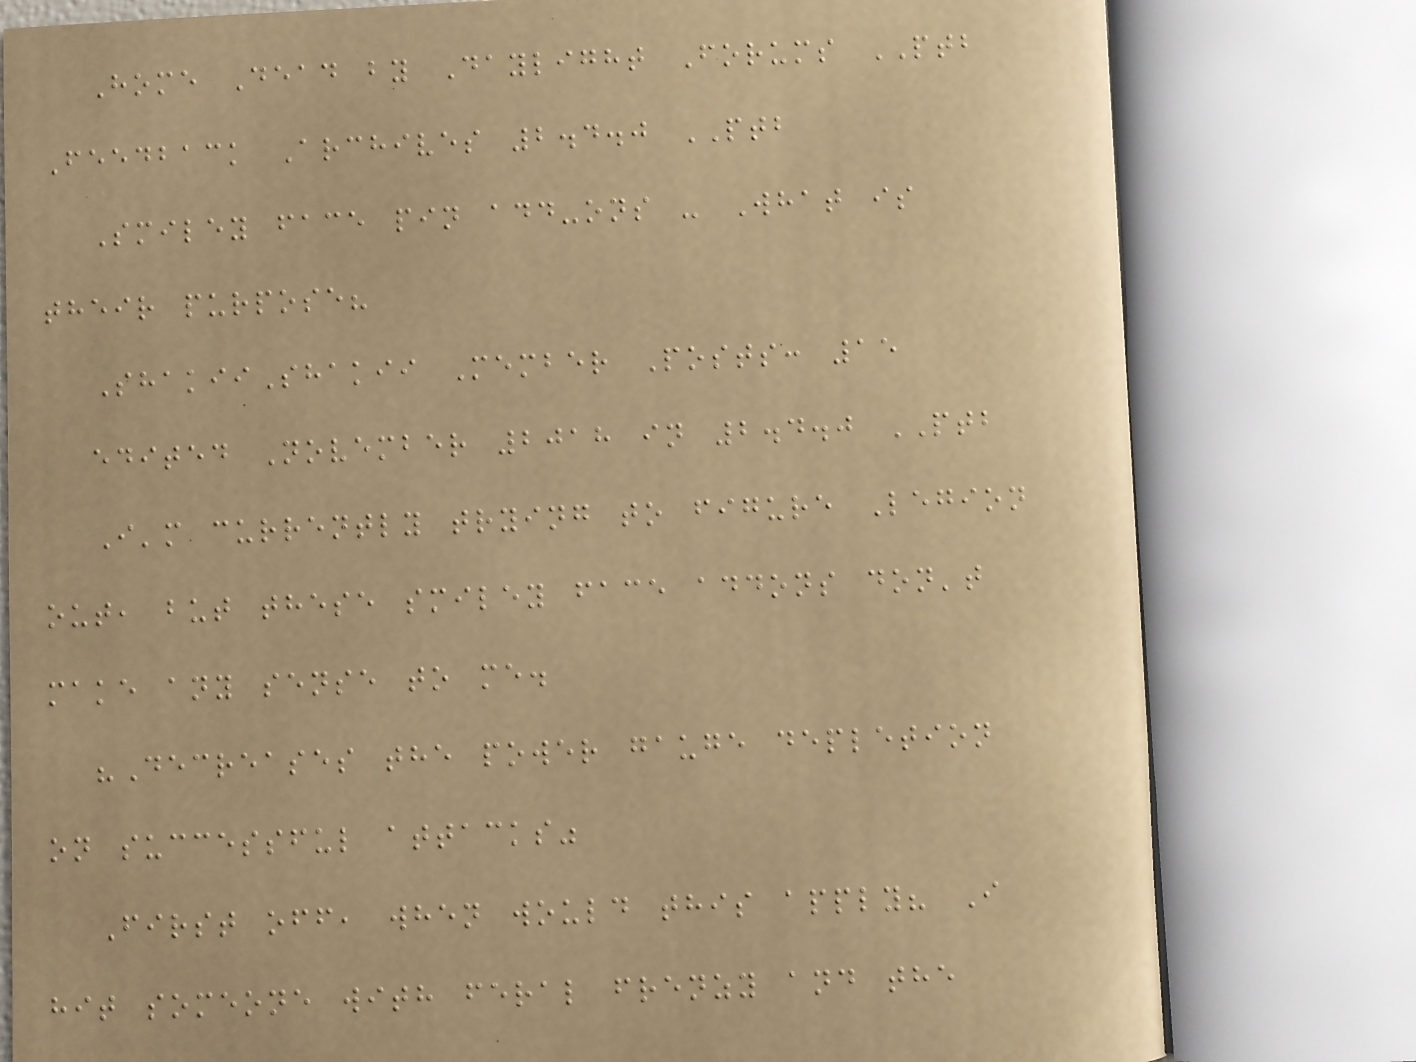Home Dead by Daylight Forums PTB
Feedback Archives 2.4.0 PTB
Smiley face pin add-ons - What is
their purpose?
ShakiiShakii Member Posts: 15
edited November 2018 in 2.4.0 PTB
I'm currently trying to figure Legion
out, but these smiley face addons don't
make any sense to me.
"Decreases the power gauge depletion
on successful attacks"
First off, when would this apply? I
hit someone with feral frenzy and the
